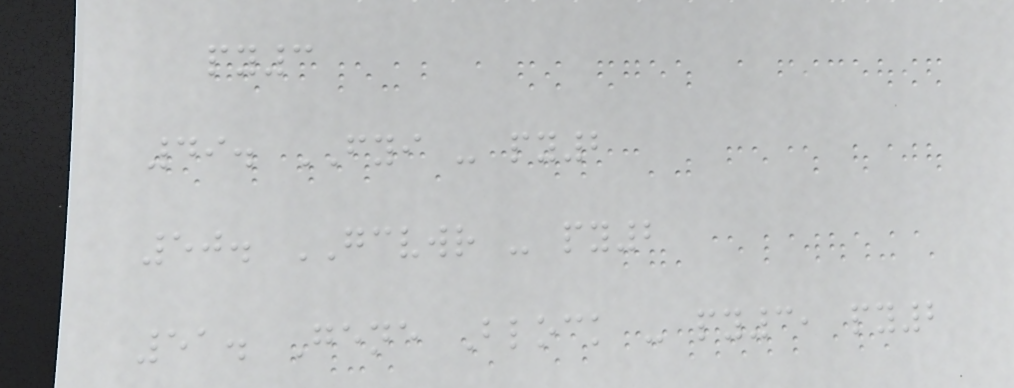py3
49. FYI - py2
50. GCVWR - py2
51. Gene Block - py3, py2
